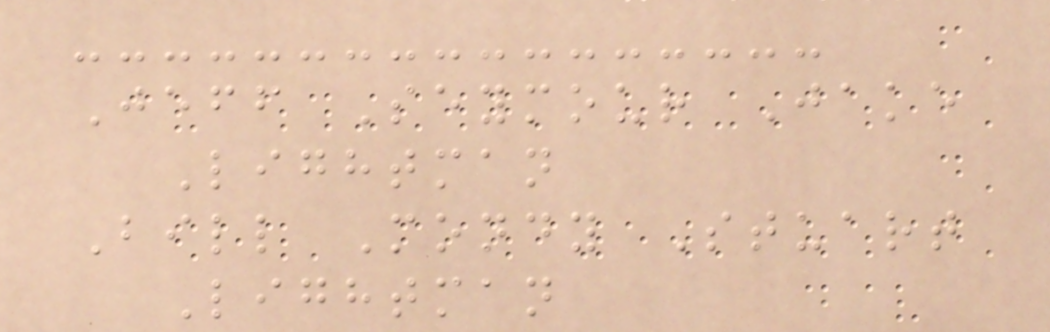Jeff Seymour Jake
Lightman
Bill Mondy Stuart
Lightman
